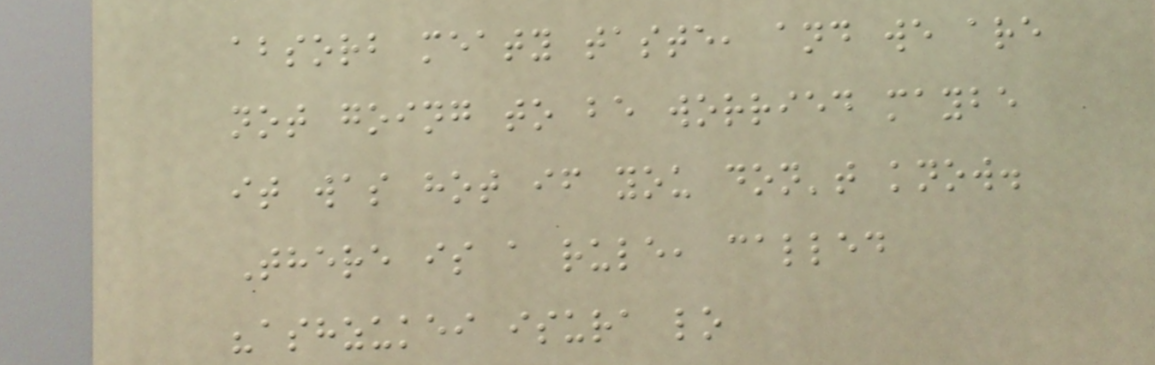absorb meaty taste, and we are
not going to be worried maybe
it was hot if you don't know.
There is a rule, called
"ashzukei isura lo
